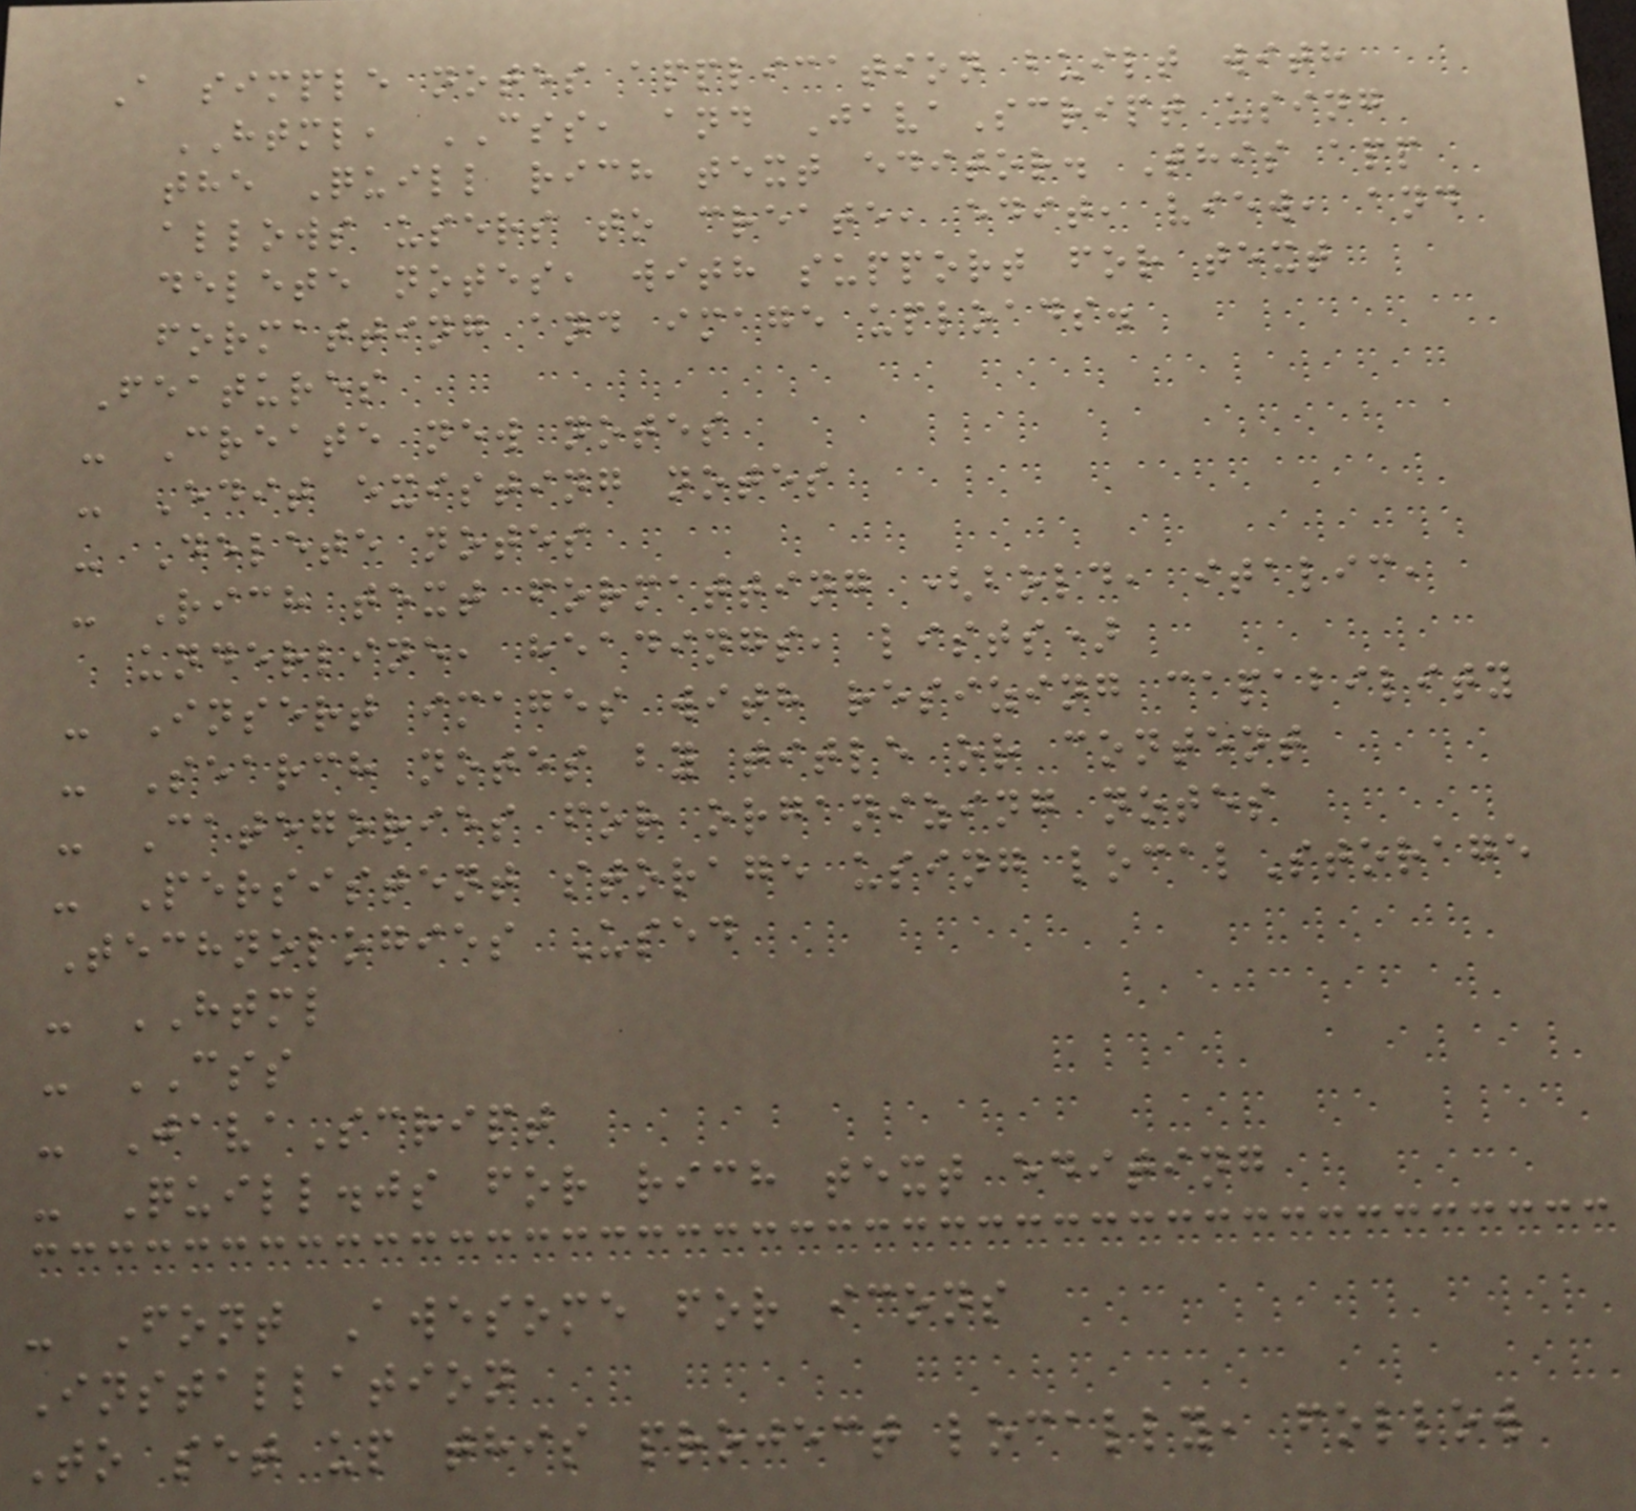A simple notes application built with
HTML, CSS, and JavaScript using
the Quill rich text editor. This app
allows users to create, edit, view, and
delete notes, with support for text
formatting and image uploads.
Features
- Create new notes
- Edit existing notes
- Delete notes
- Rich text formatting (bold, italic,
underline, headings, lists)
- Insert images with resizing capability
- Search notes by title or content
- Categories for organizing notes
- Persistent storage using localStorage
Technologies Used
- HTML
- CSS
- JavaScript
- Quill.js for rich text editing
- Font Awesome for icons
Installation
To set up this project locally, follow
